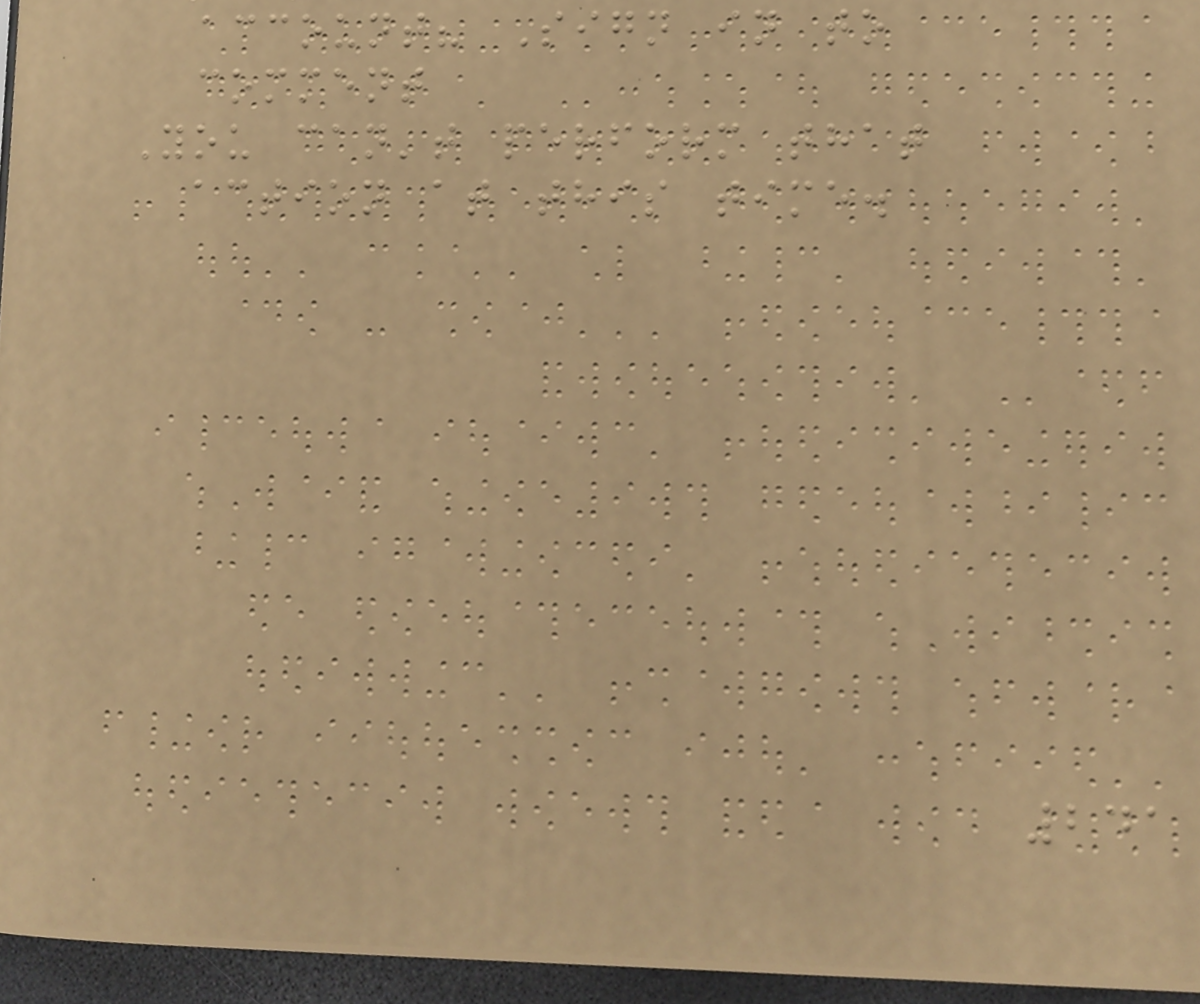account? Sign in to
comment
You can't perform that
action at this time.
241
